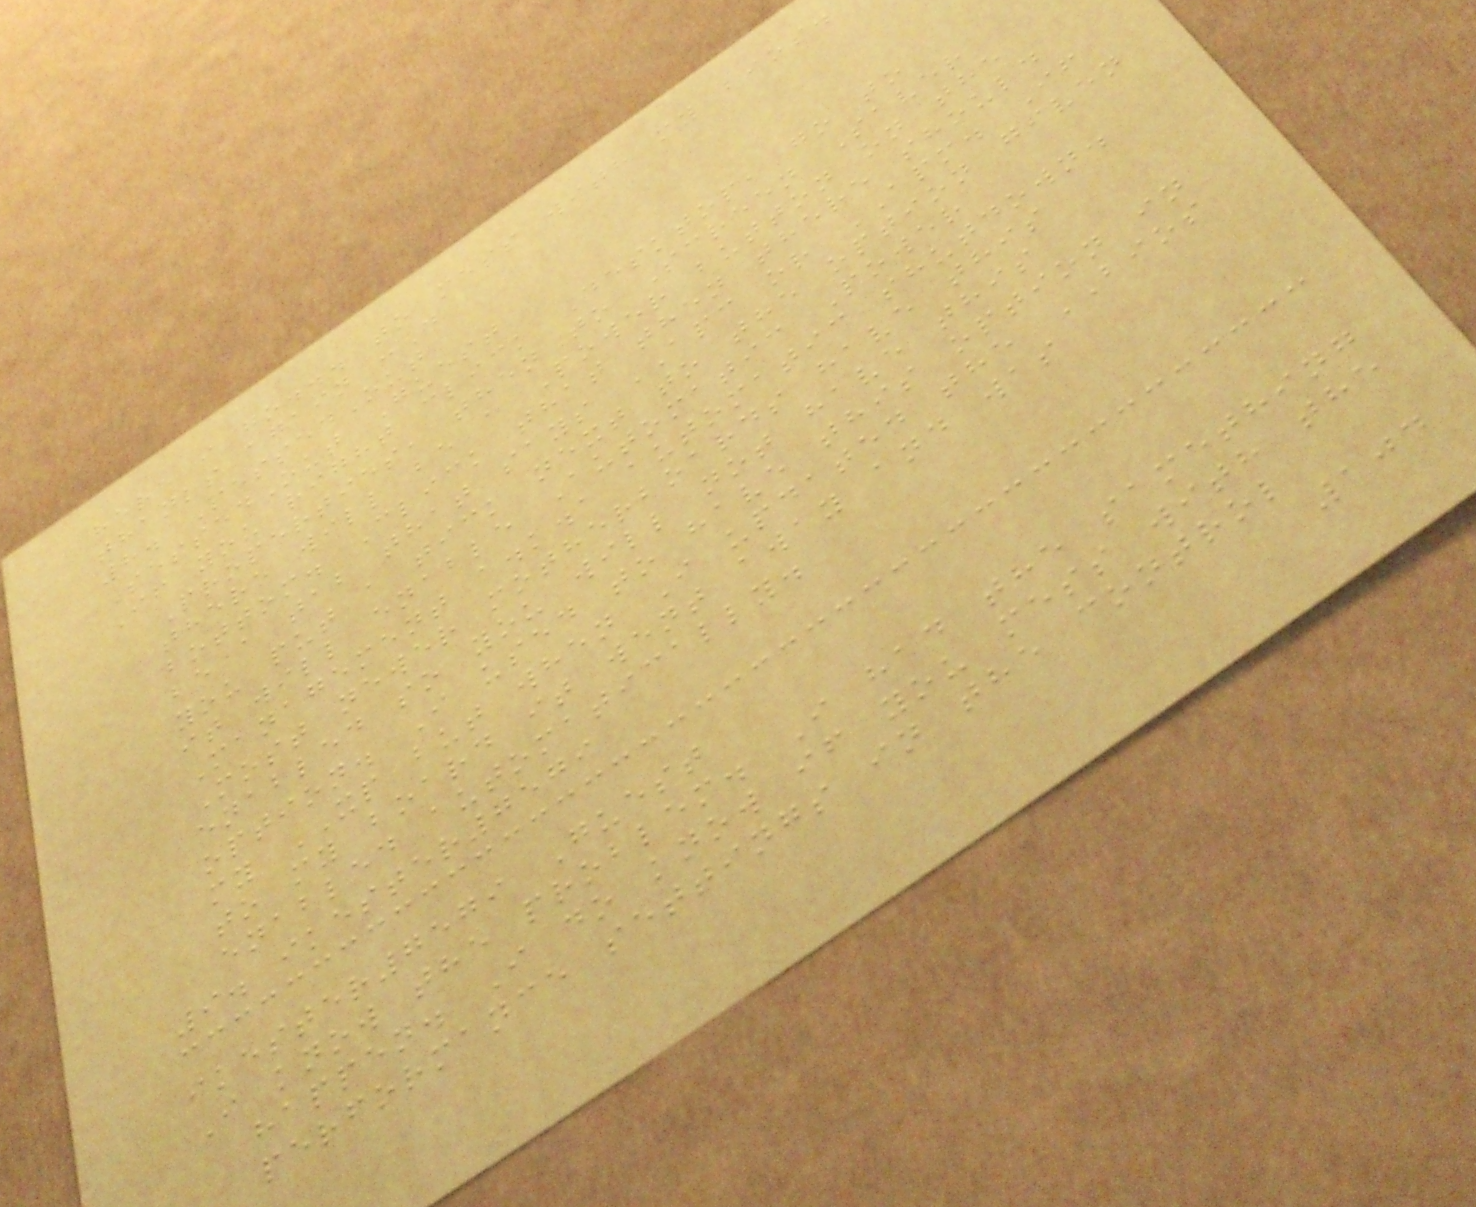here i go... to mess with my bios.
thanks again :D
8. SessedOut
SessedOut Guest
If you right click Desktop, go to
Properties, then to Screen Saver
there will be a Power button on the
bottom. Click that then there should
be a tab that says APC or APM. If
you put a tick next to the option given
it will enable Automatic Power
Management a.k.a automatic shutdown.
Most newer motherboards have this
enabled so you will not have this
option. I used to have this option in
my XP but when I updated the BIOS
to my board it went away and was
enabled automatically.
9. ikester7579
ikester7579 Guest
I know the problem. I had the samething
happen. I do know if you mess with the
performance settings in the control
104
